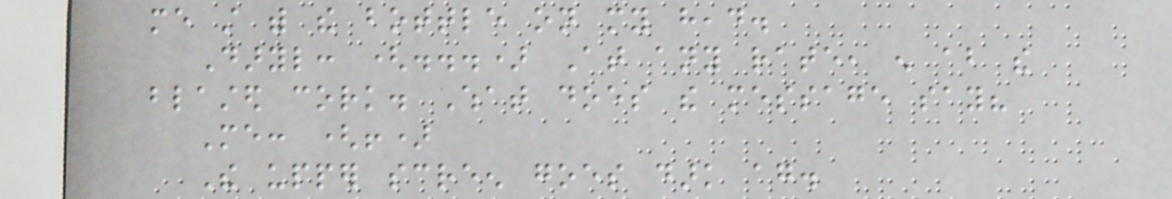me still with the bottle on my head.
Daryl: (...) At any rate, enough about the
blasted cork. What does the message say?
Me: (!)
The upper screen goes dark again.
